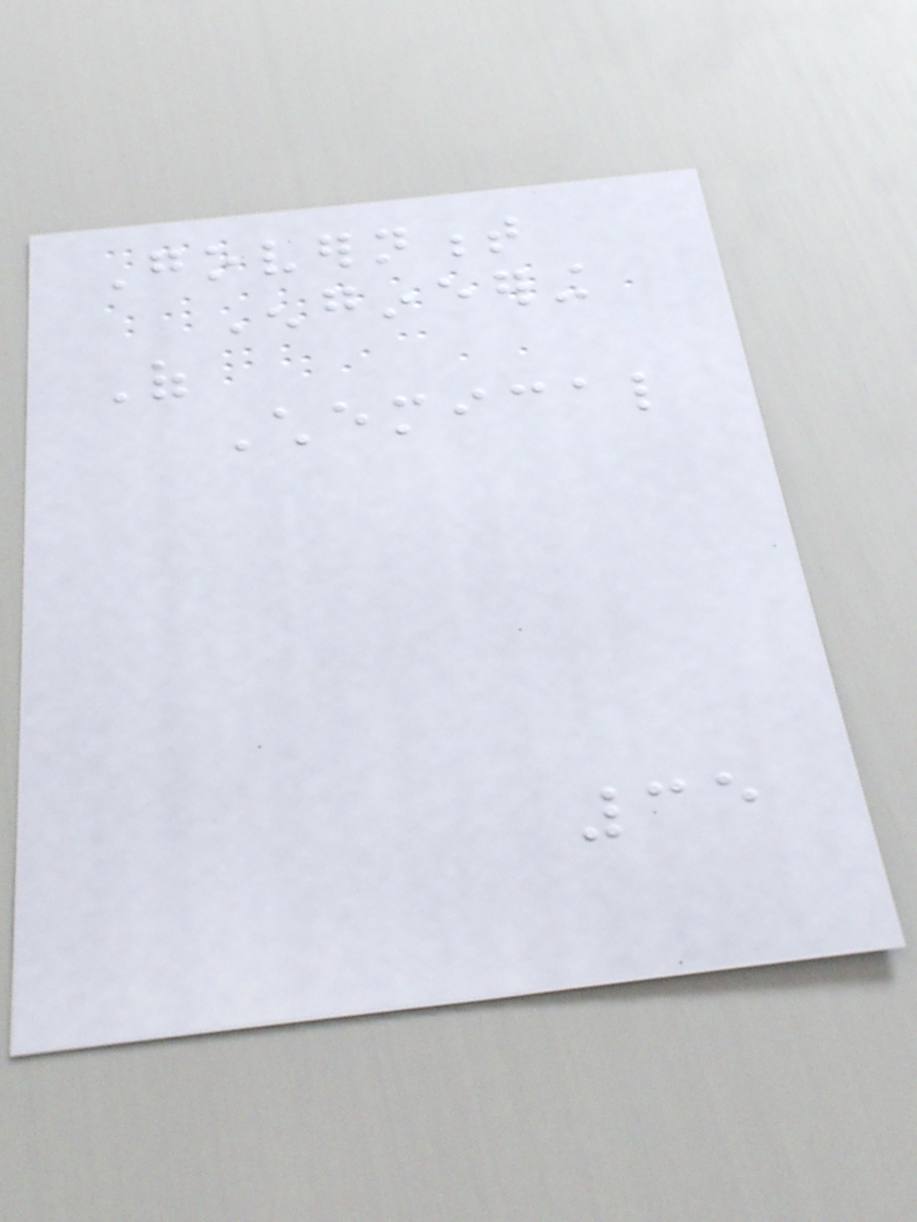Government
Engineering
Of
Chemical
35
